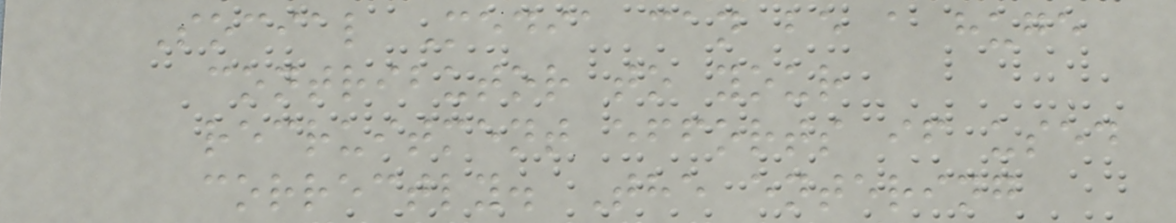Social Media can be a huge
contributor to your
recruitment efforts if used
correctly. The entering
